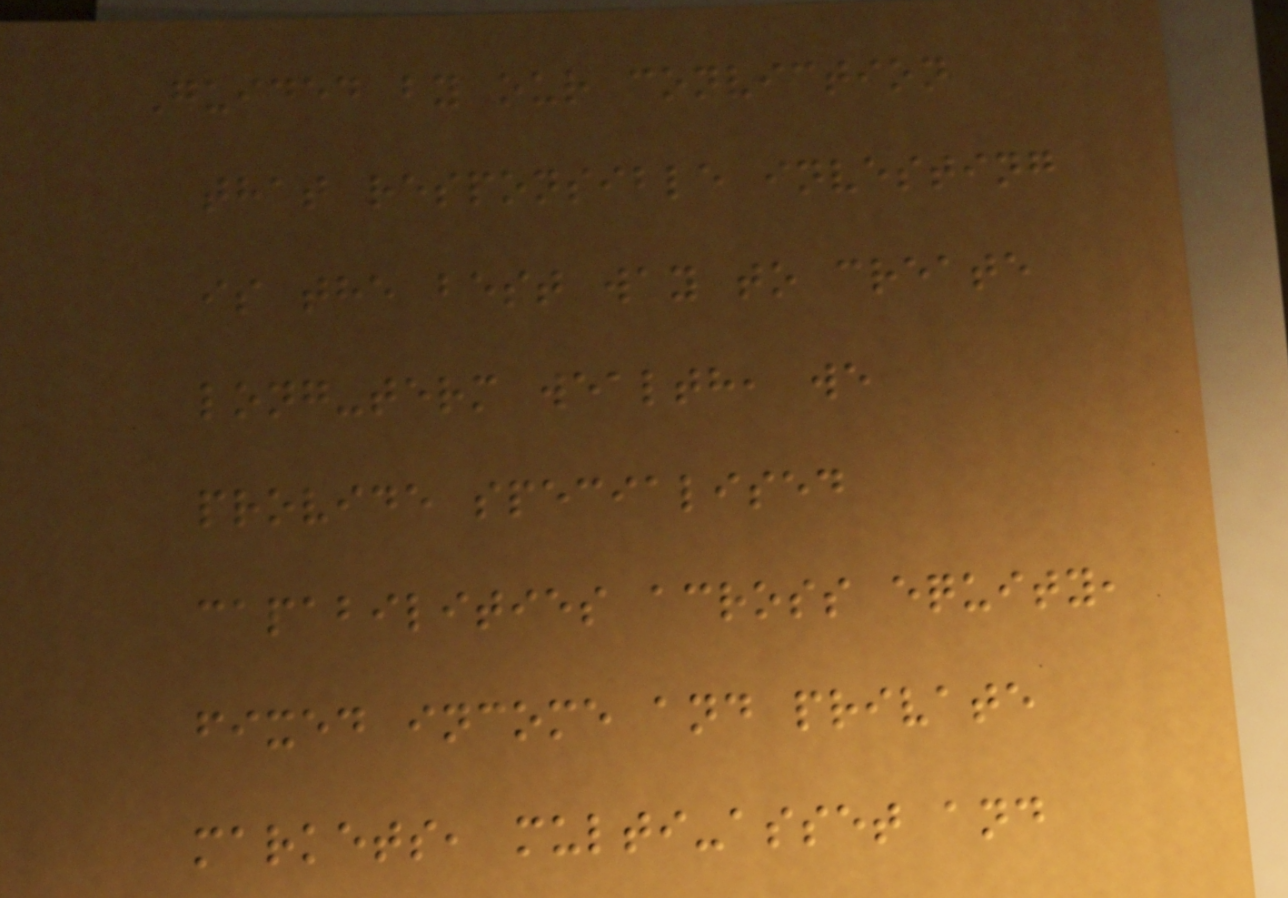Guided by our conviction
that responsible investing
is the best way to create
long-term wealth, we
provide specialised
capabilities across equity,
fixed income and private
markets, multi-asset and
